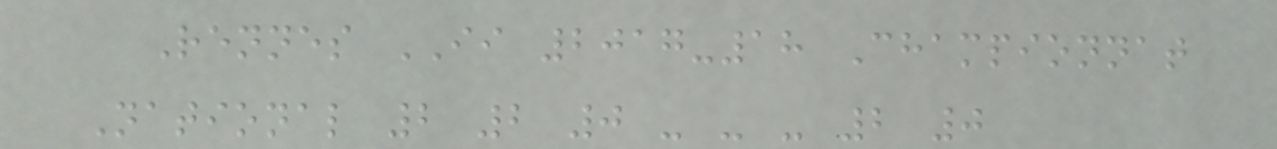Rennes II 2017-18 Championnat
National 2 2 0 - - - 2 0
